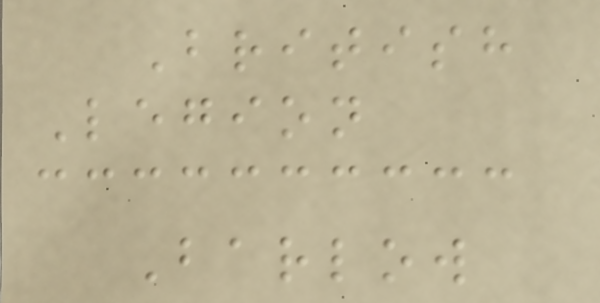British
Legion
Barlow
